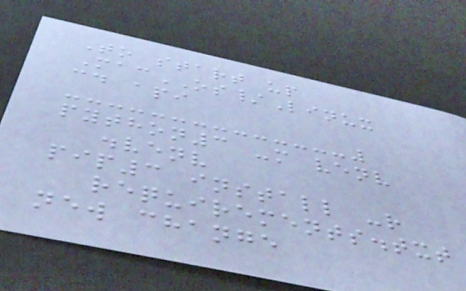To start up
MacOS/Linux
cd api
python3 -m venv
.venv
pip3 install -r
requirements.txt
new change
